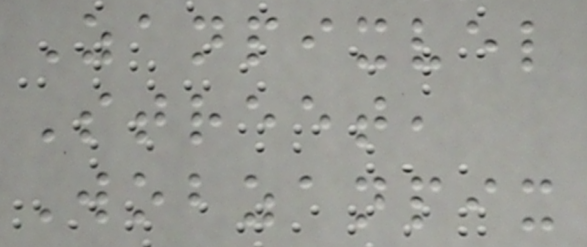Zanpixvel
Street,
Wobzanpix
